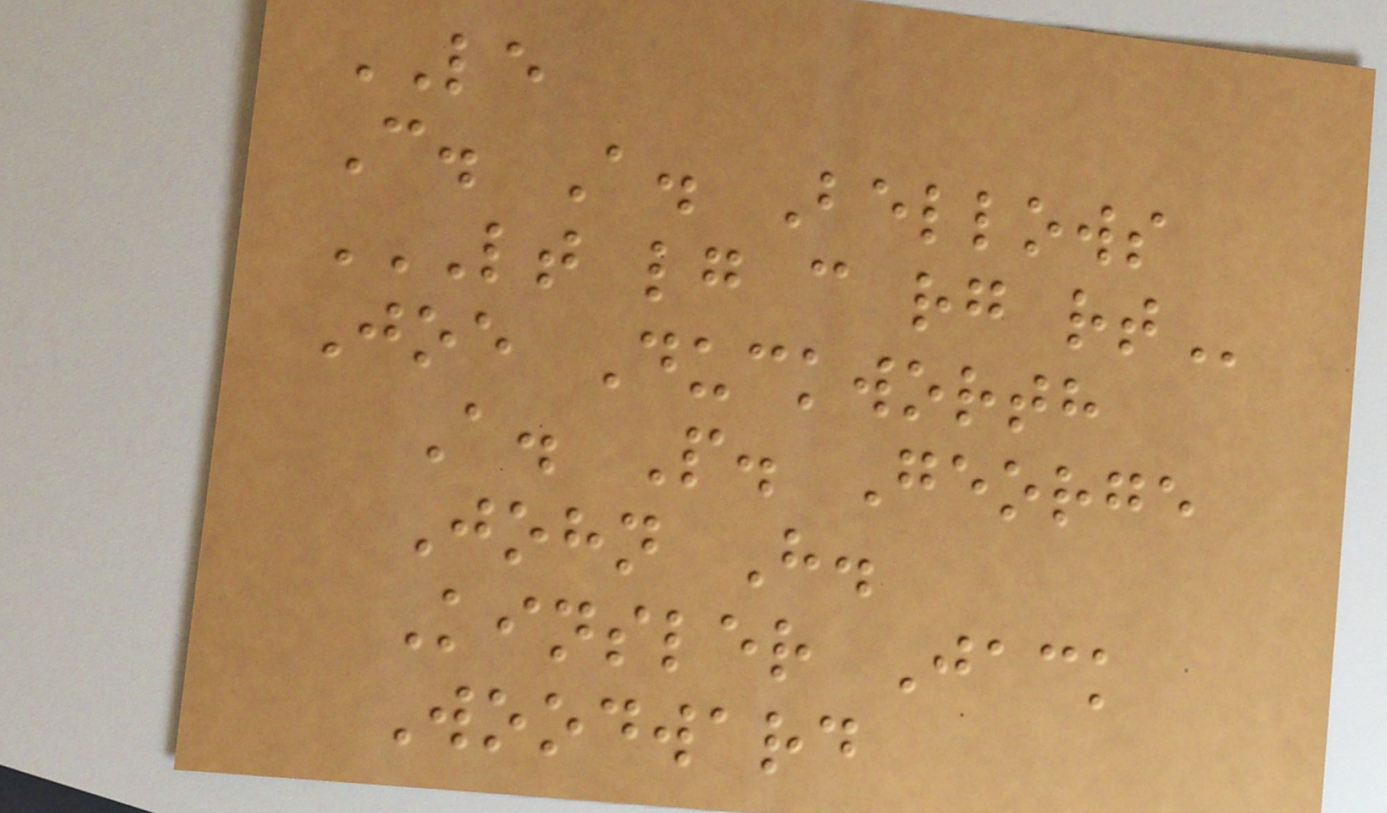LE
C. A. Bellows
LT LG C RG RT
Joe Duckworth
A. P. George
John H.
Kinsler Jack
Woodward
